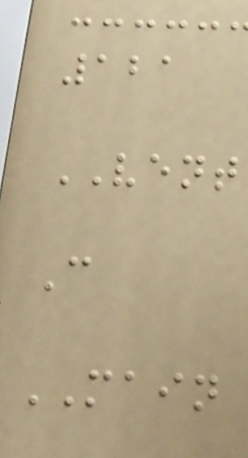121
VENT
C
MAIN
